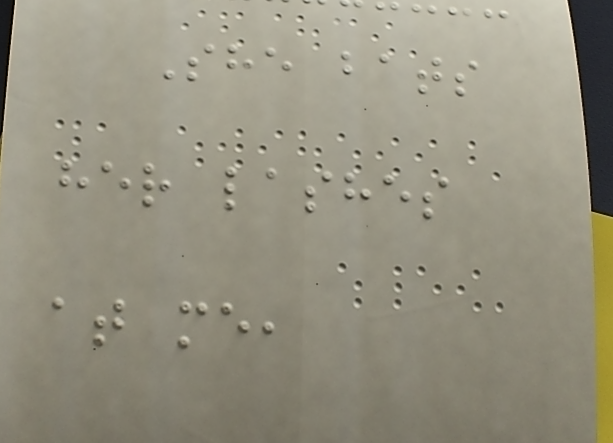She bats
her lashes
at me,
